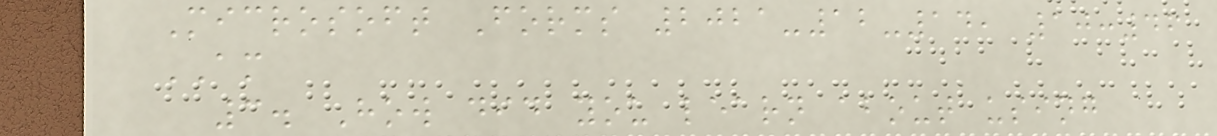Microsoft Forms 2021-12-14, 10:46
AM
3. How did you learn about using
